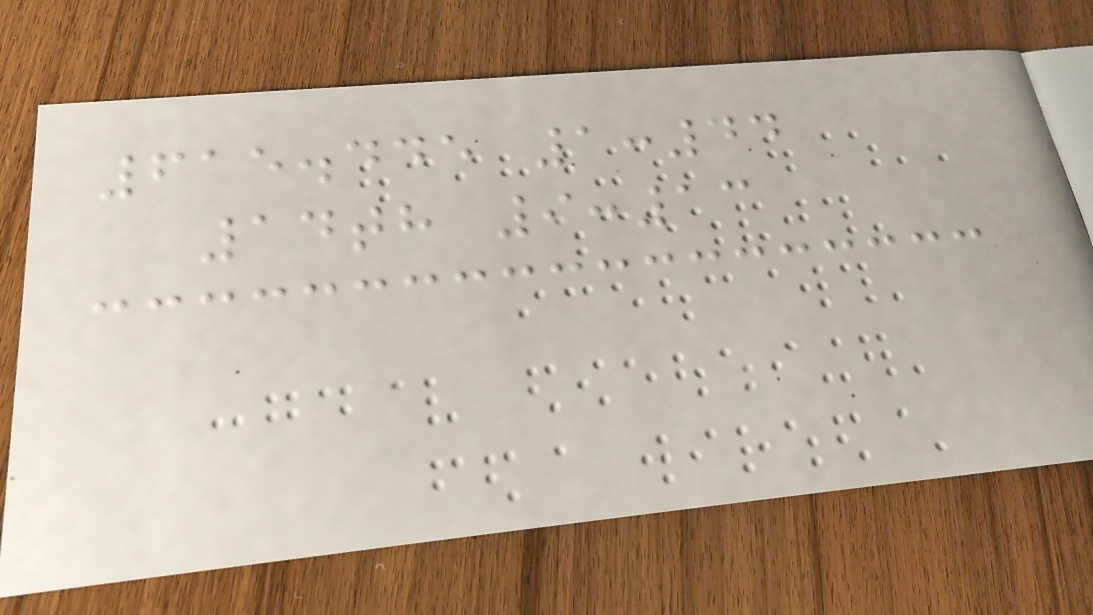615.445 1:44
14th 9:13
